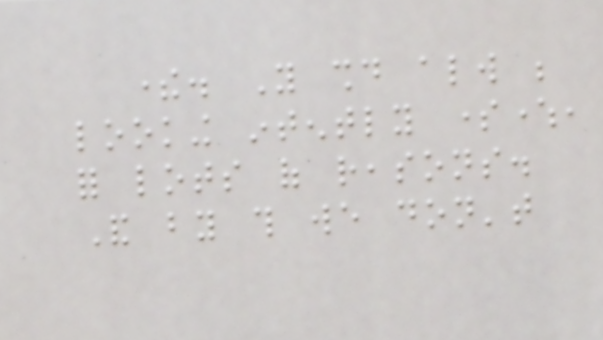there. You should always be
looking intently somewhere,
for lots of reasons.
And by this we don't
